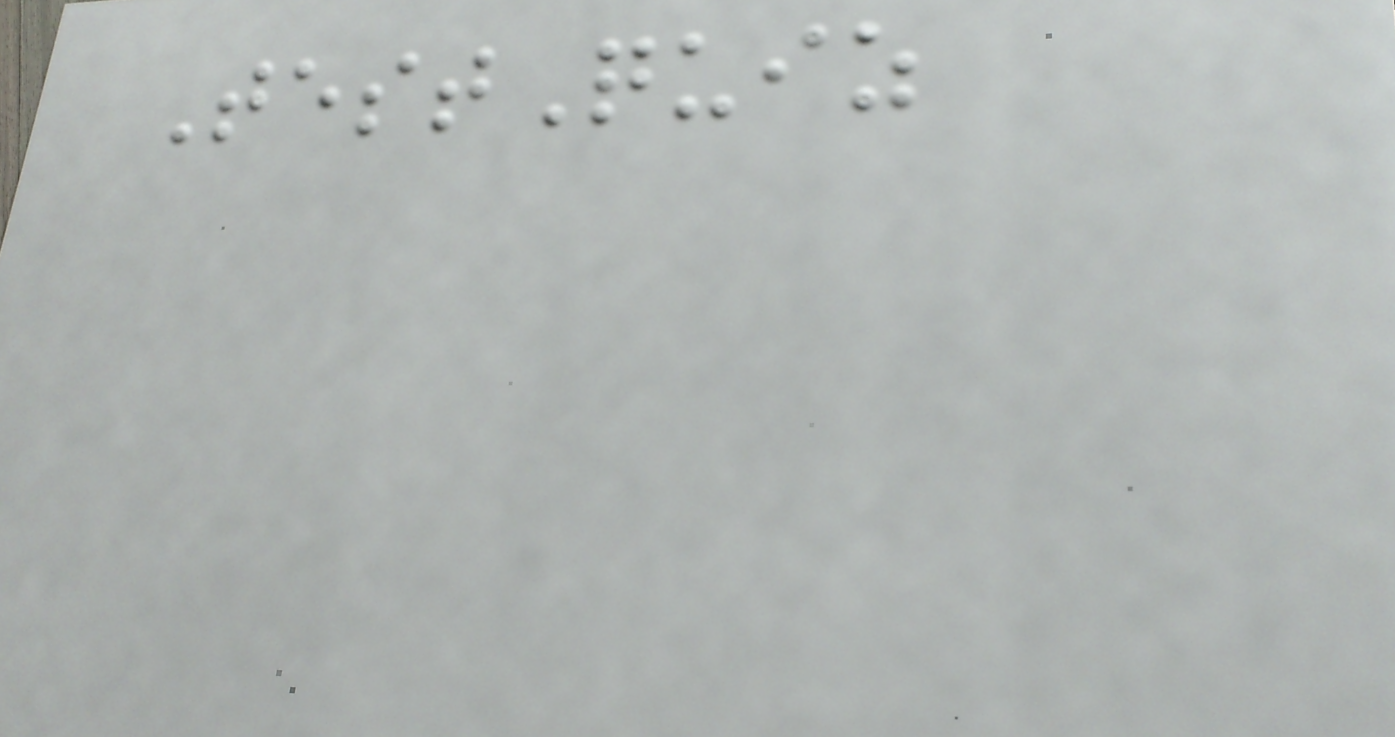TestQuiz
